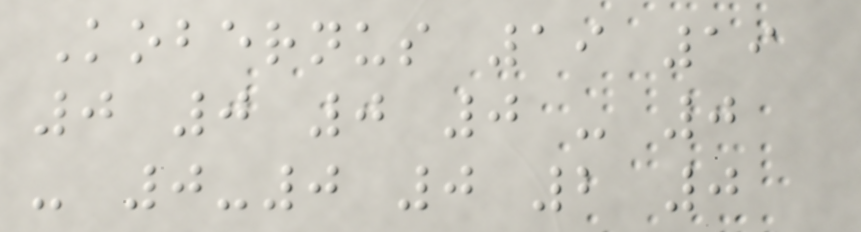Kobernus 19 19
0 0 0 0 - 0
- 0-0 0 2 0
